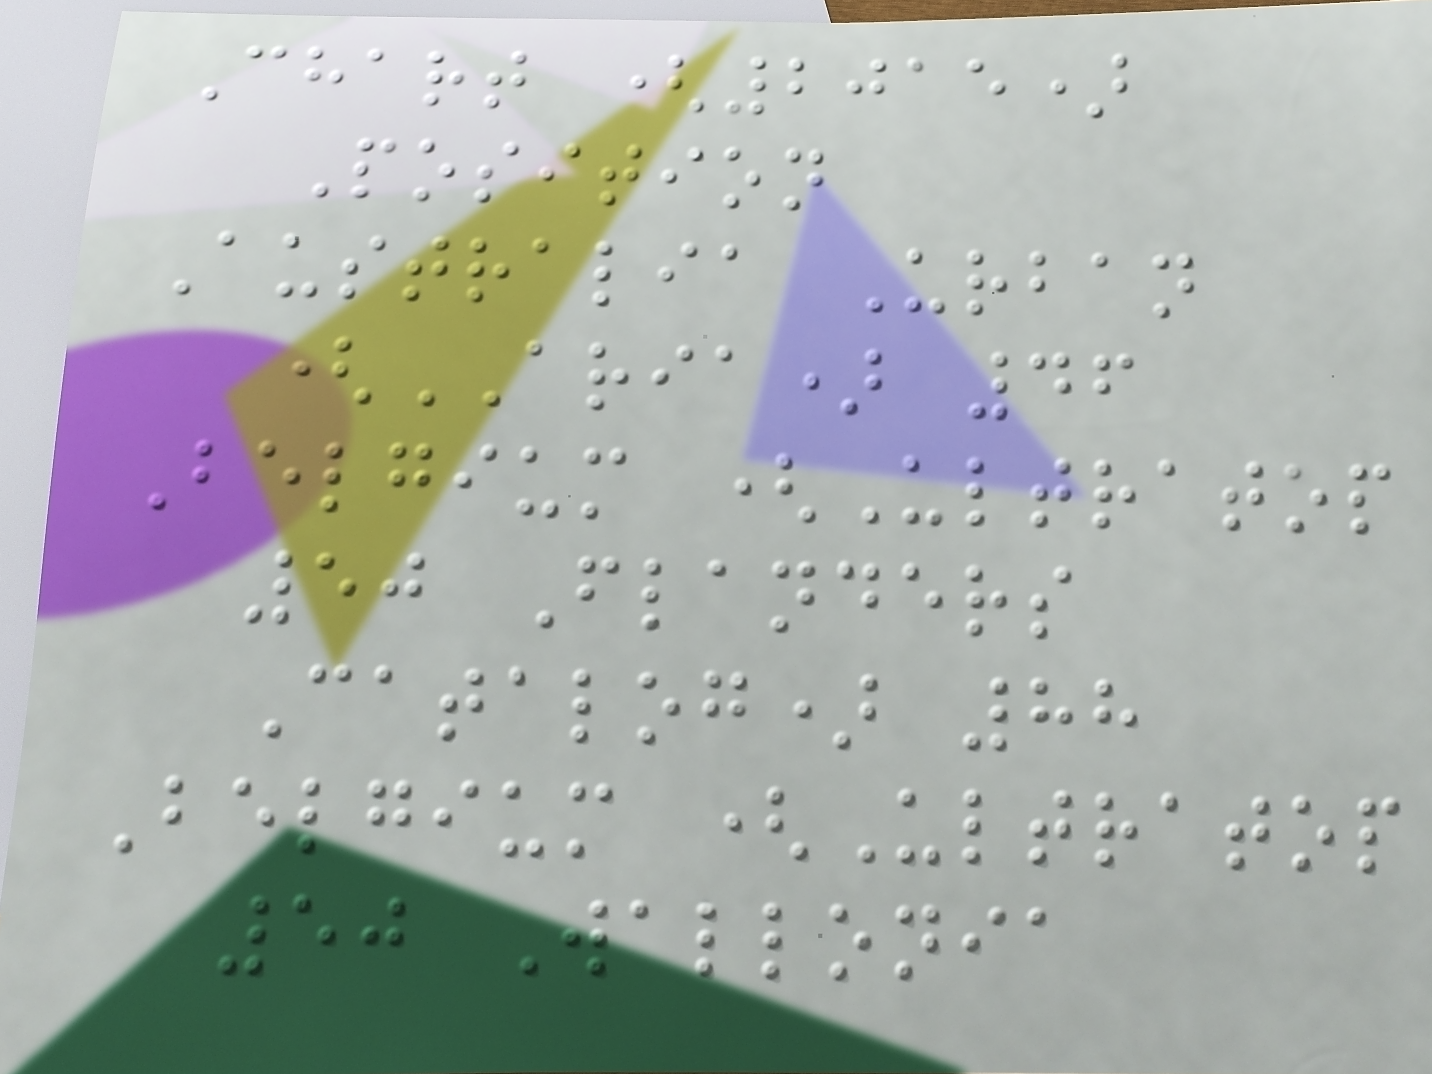Chart (2015)
Position
Australia Urban
(ARIA) 46
Belgium (Ultratop
50 Flanders
Catalog) 88
Belgium (Ultratop
50 Wallonia
